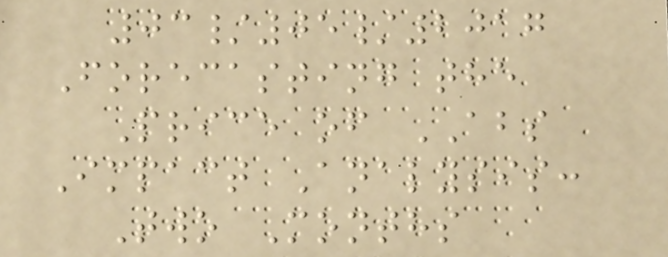03/05/2017
Forecasting the
Price of ABS
Impact Analysis:
Two Months
